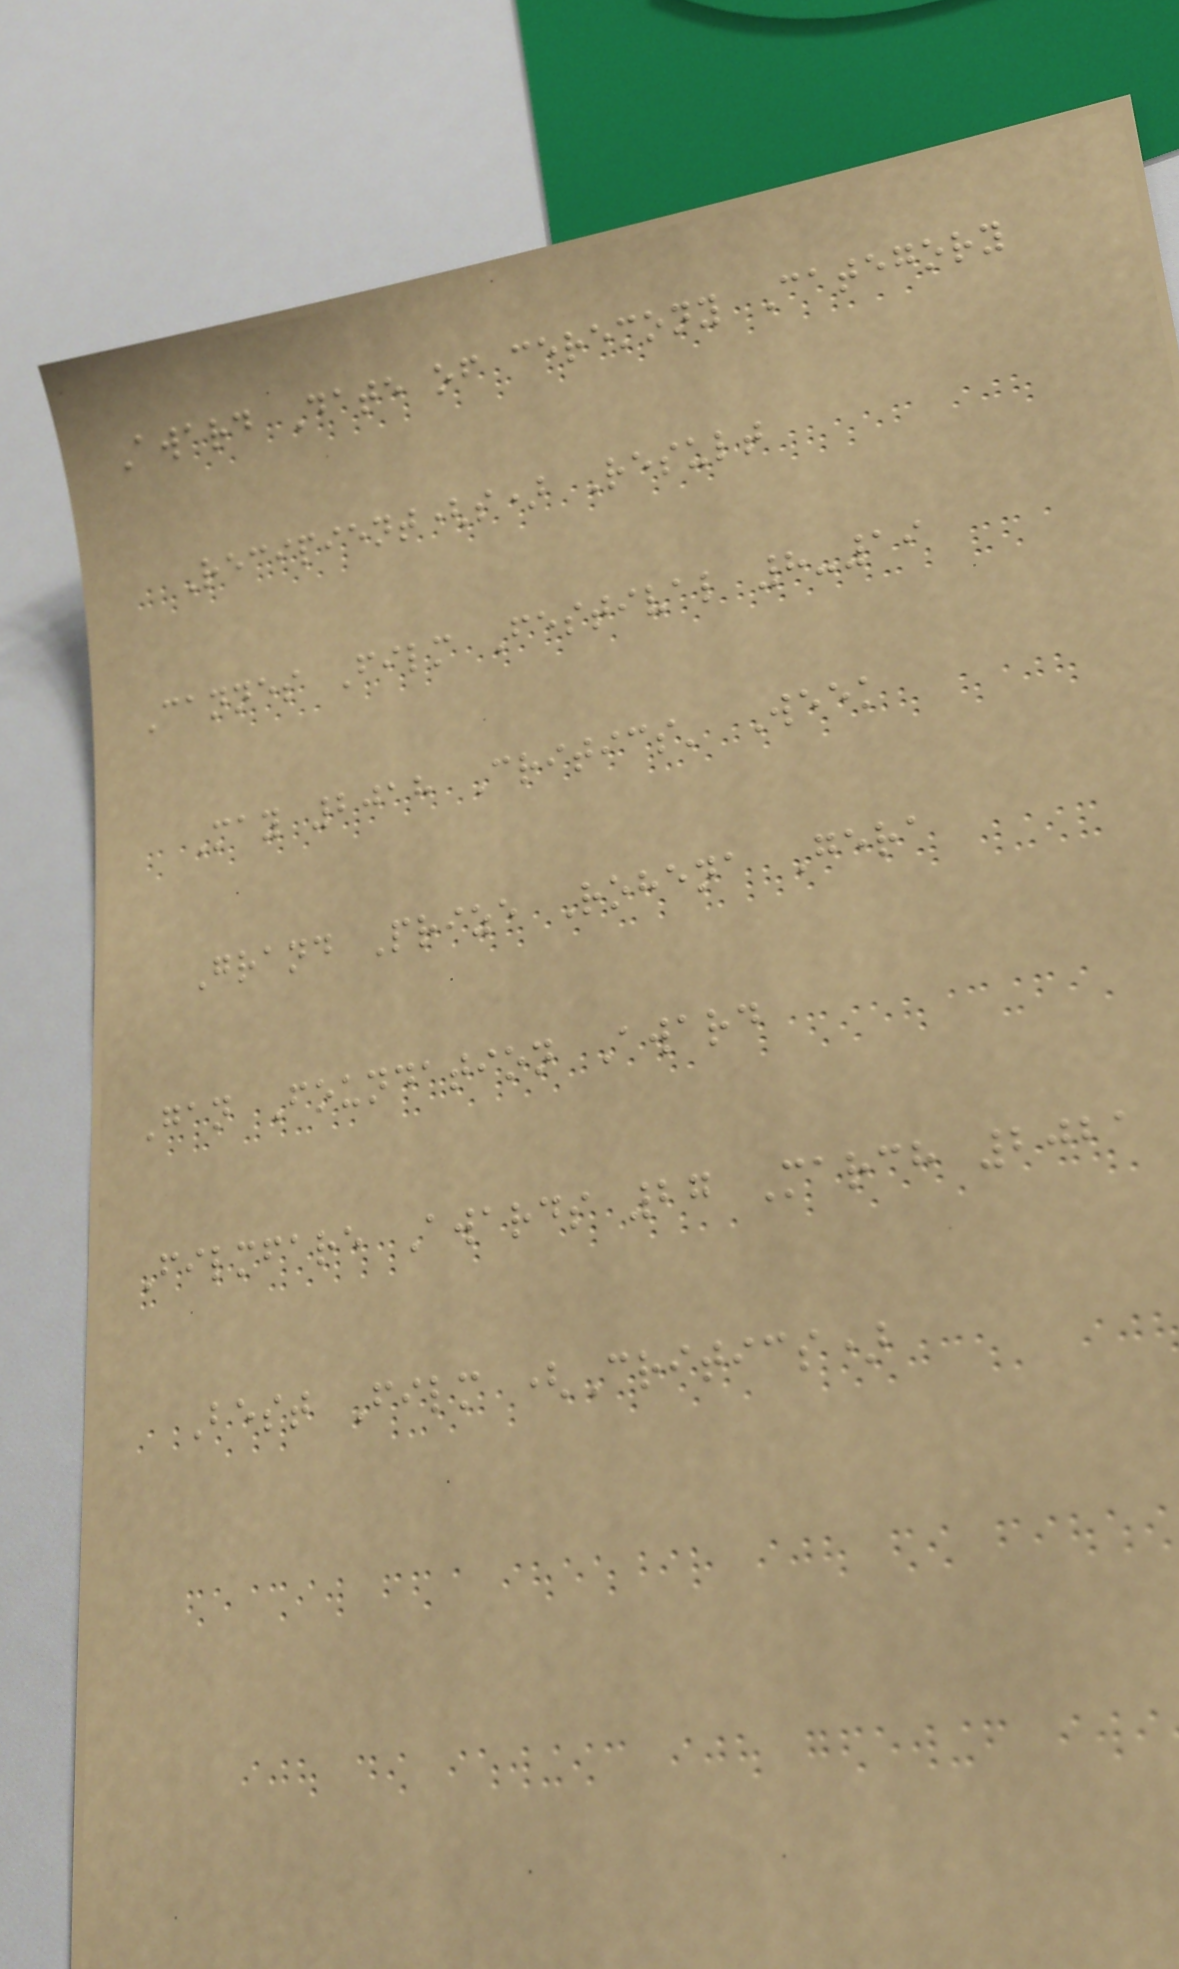Award Date of ceremony Category
Recipient(s) Result
Cannes Film Festival 8-19
May 2018 Critics' Week
Grand Prize Rohena Gera
Gan Foundation Award
Filmfare Awards 27 March 2021
Best Film (Critics)
